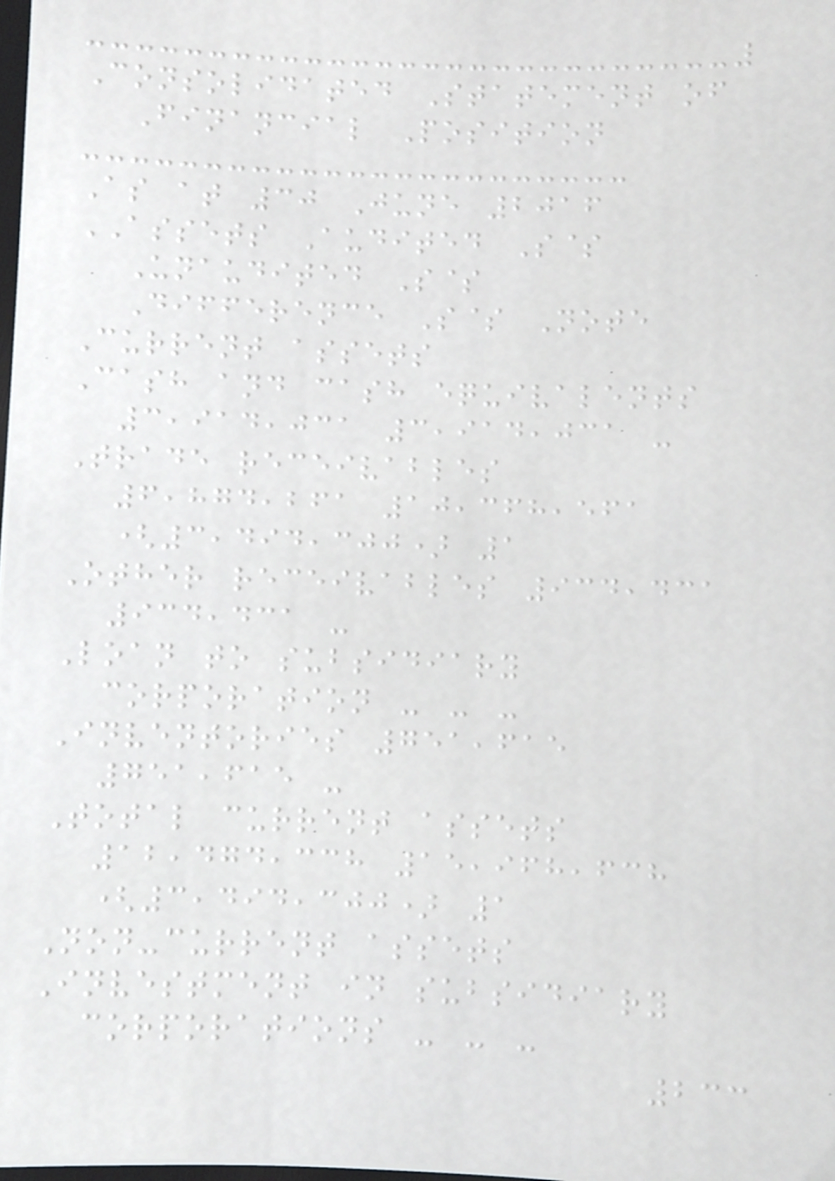Consolidated Statement of
Financial Position
As at 30 June 2016
ASSETS Audited S$
Unaudited S$
Difference S$ Note
Current assets
Cash and cash equivalents
3,914,031 3,914,031 -
Trade receivables
6,874,261 10,368,561
(3,494,300) 1
Other receivables 934,431
934,431 -
Loan to subsidiary
corporation - - -
Inventories 751,615
751,615 -
Total current assets
12,474,338 15,968,638
(3,494,300) 1
Non-current assets
Investment in subsidiary
corporations - - -
233
